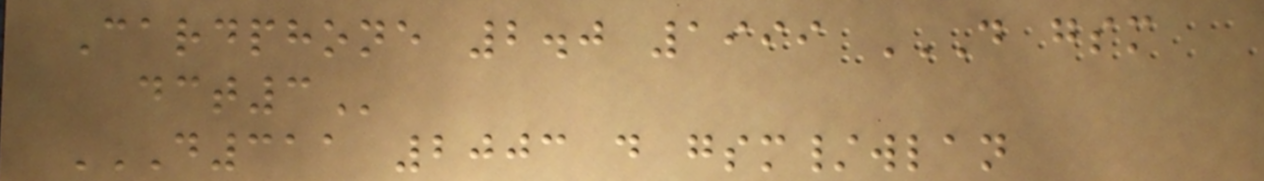Cardphone 2.0 1999 D GSM
DCT3
D311 2003 D GSM/WLAN
